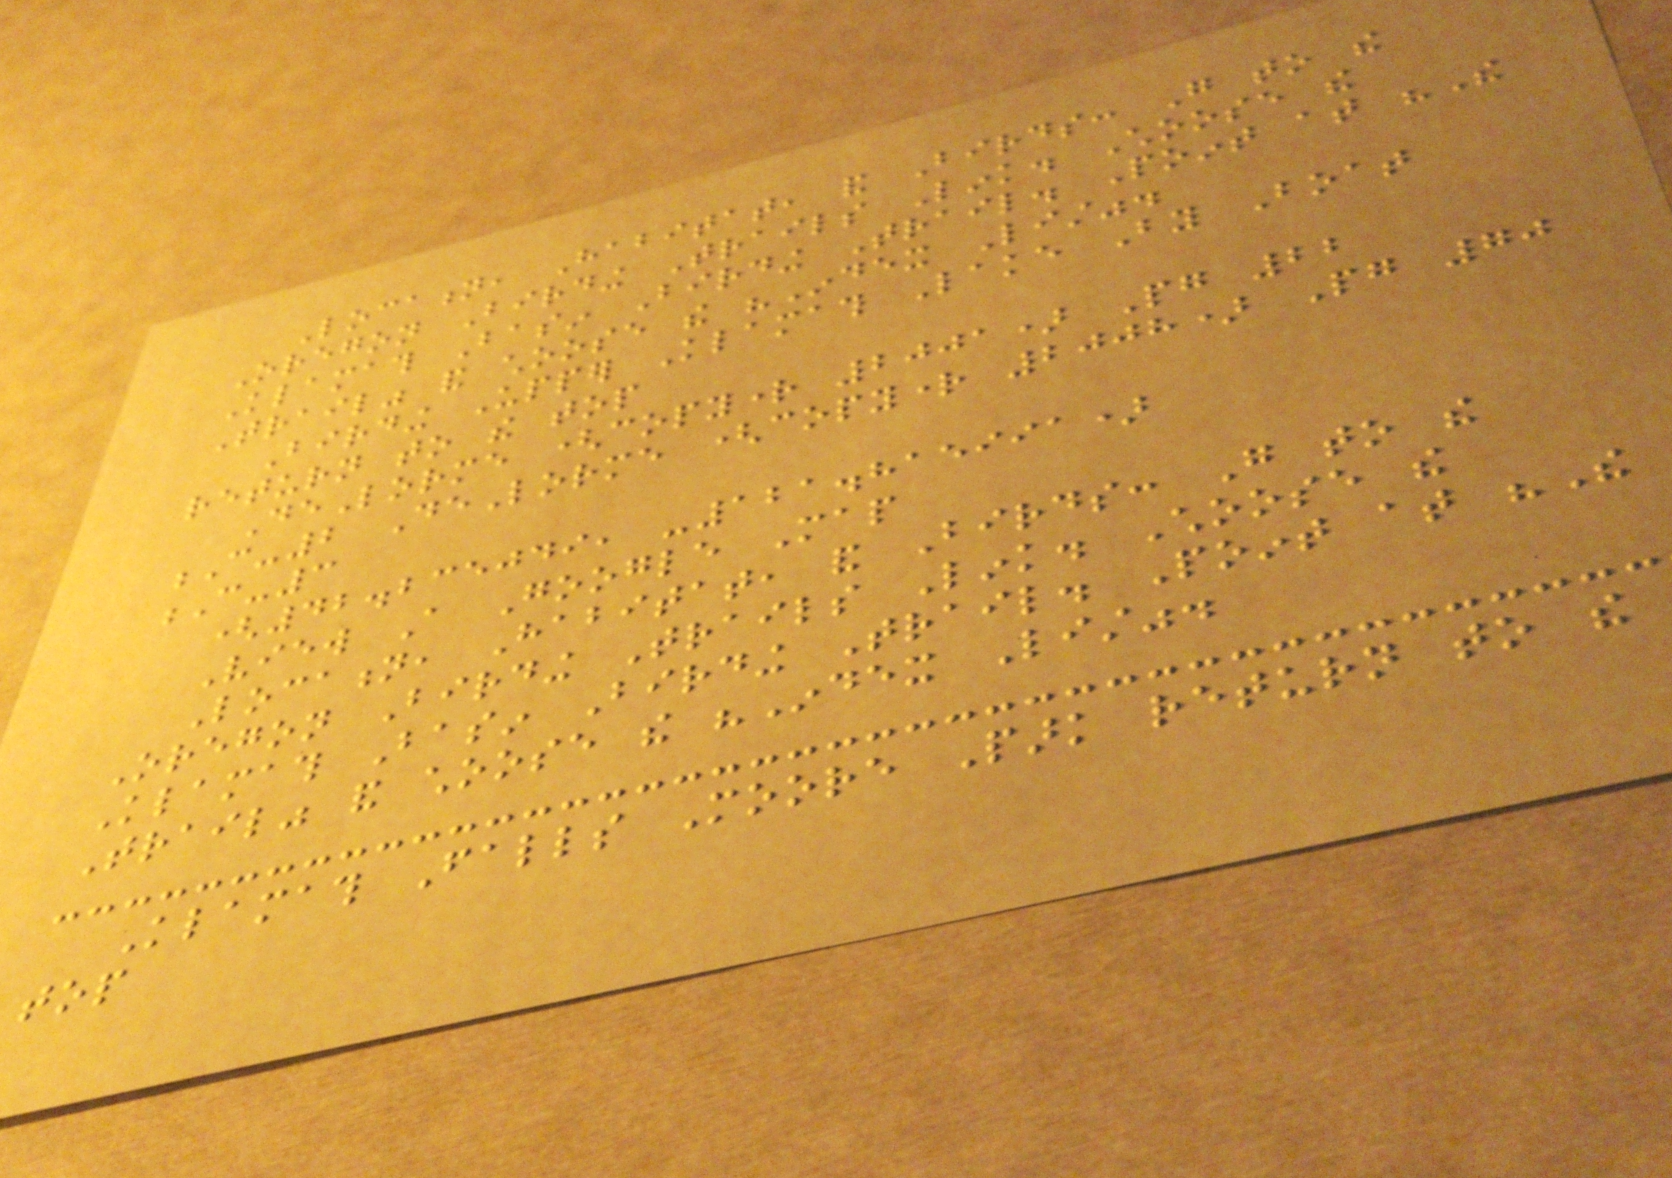Location, Habitat, and Birds: Go to the
Oregon Birding Trails Link. Choose the
Klamath Basin Birding Trail. Point at "The
Trail" and choose the "Index List".
Birding Upper Klamath Lake By Boat
return to the top
DeLorme (copyright 2001) Pg 22
C-2 DeLorme (copyright 2008) Pg 70
C-3
(42.235049, -121.815991)
View A Google Map
Location, Habitat, and Birds: Go to the
Oregon Birding Trails Link. Choose the
Klamath Basin Birding Trail. Point at "The
Trail" and choose the "Index List".
Klamath Falls Moore Park return to the
top
